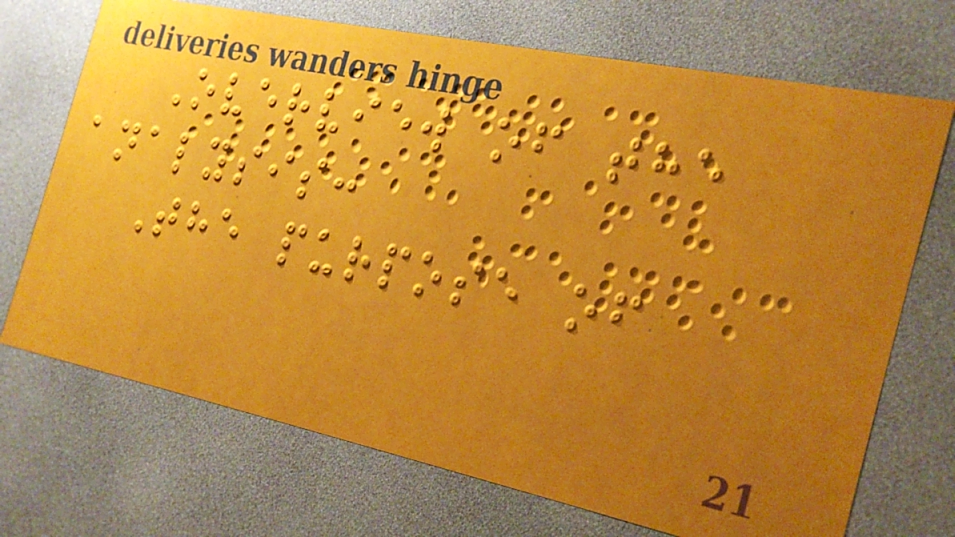Overview of the
analysis:
The purpose of
